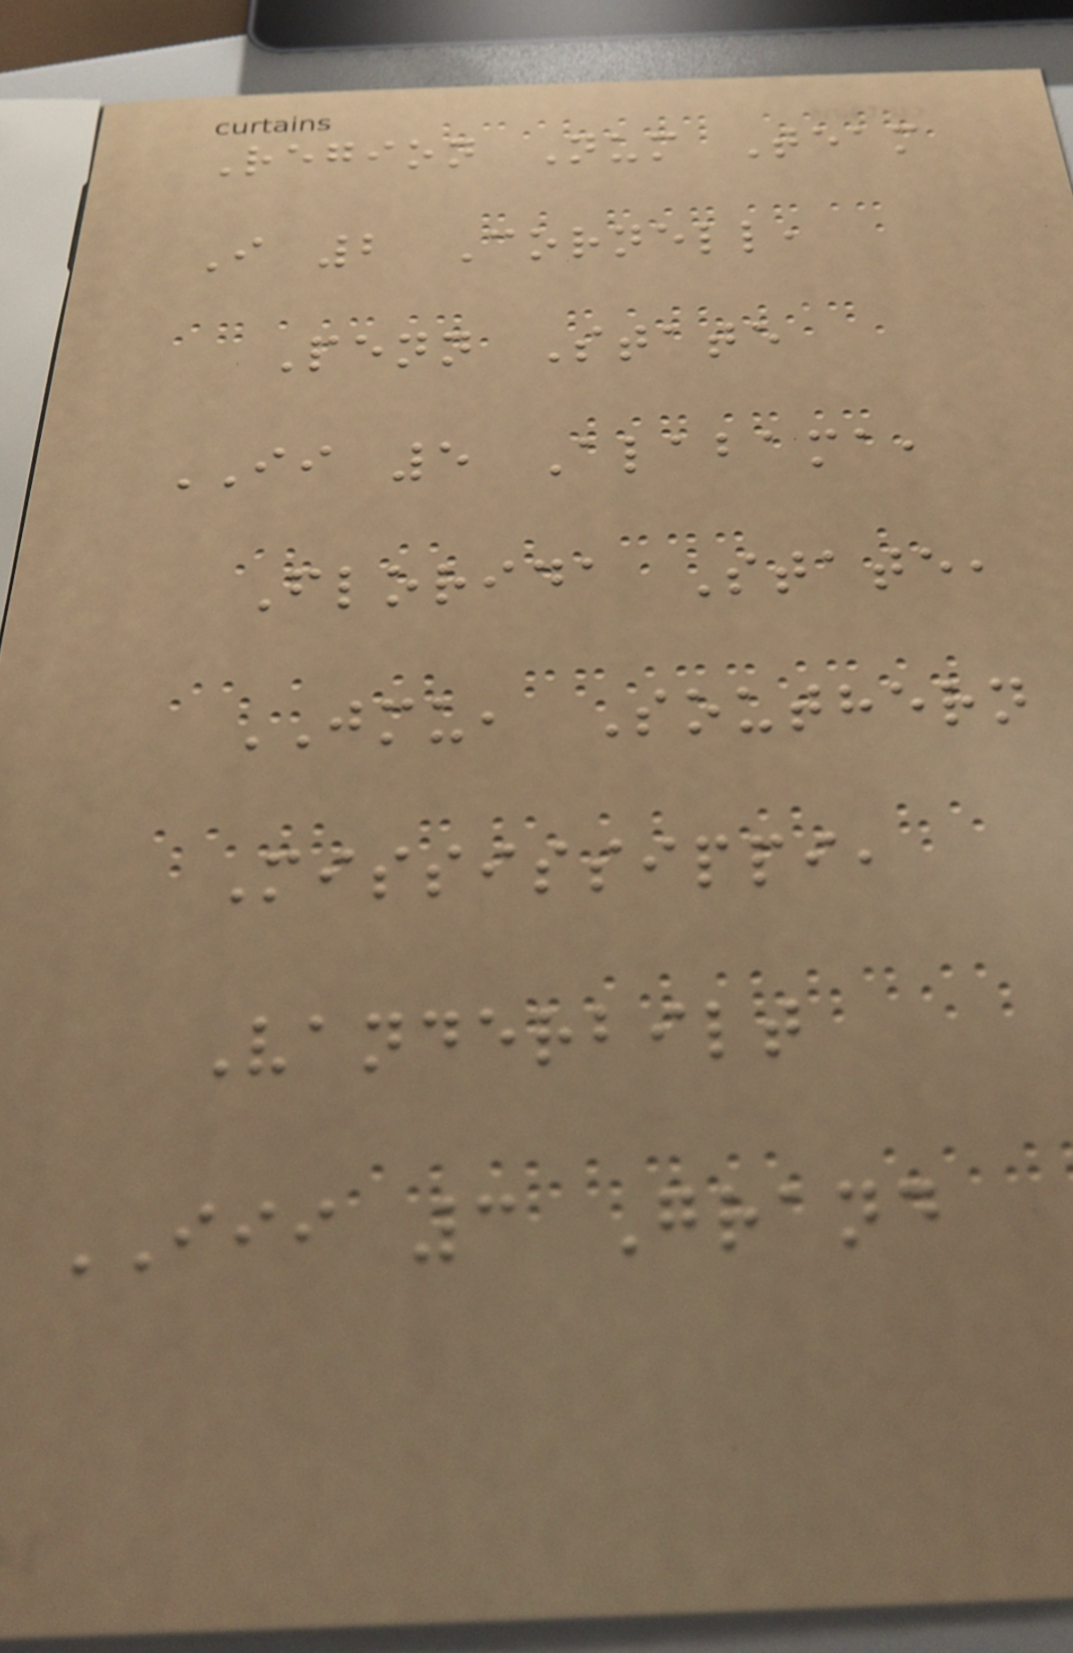Region Num Team
I 2 Cornell,
Penn State
II 5 Alabama,
Florida State,
JMU, Southern
Mississippi,
Vanderbilt
III 3 Grand
